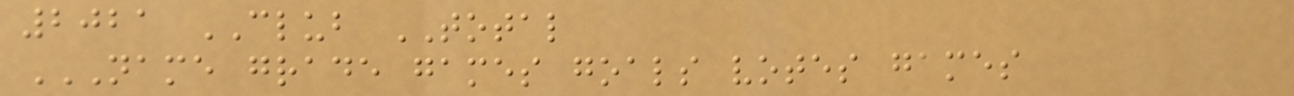2021 CLUB TOTAL
NAME GRADE GAMES GOALS VOTES GAMES
